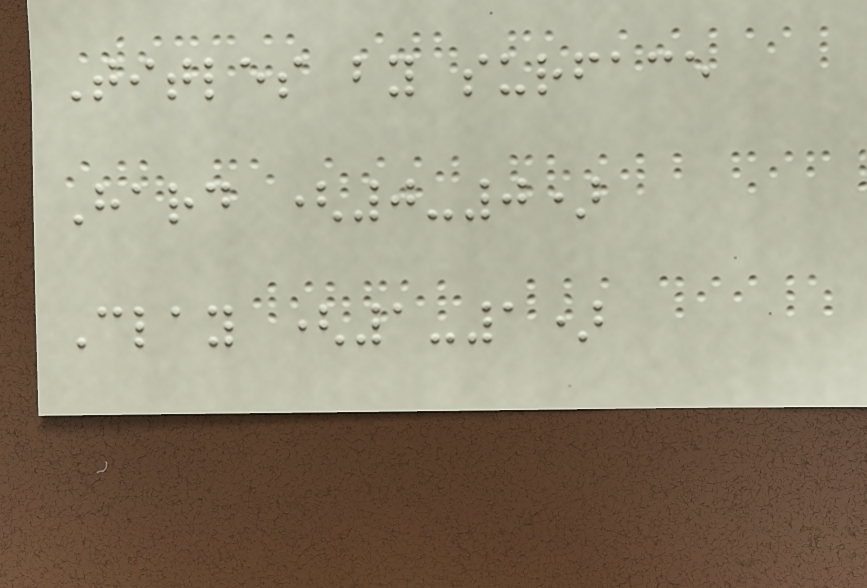Titles by surface
Hard (0-0)
Clay (1-1)
